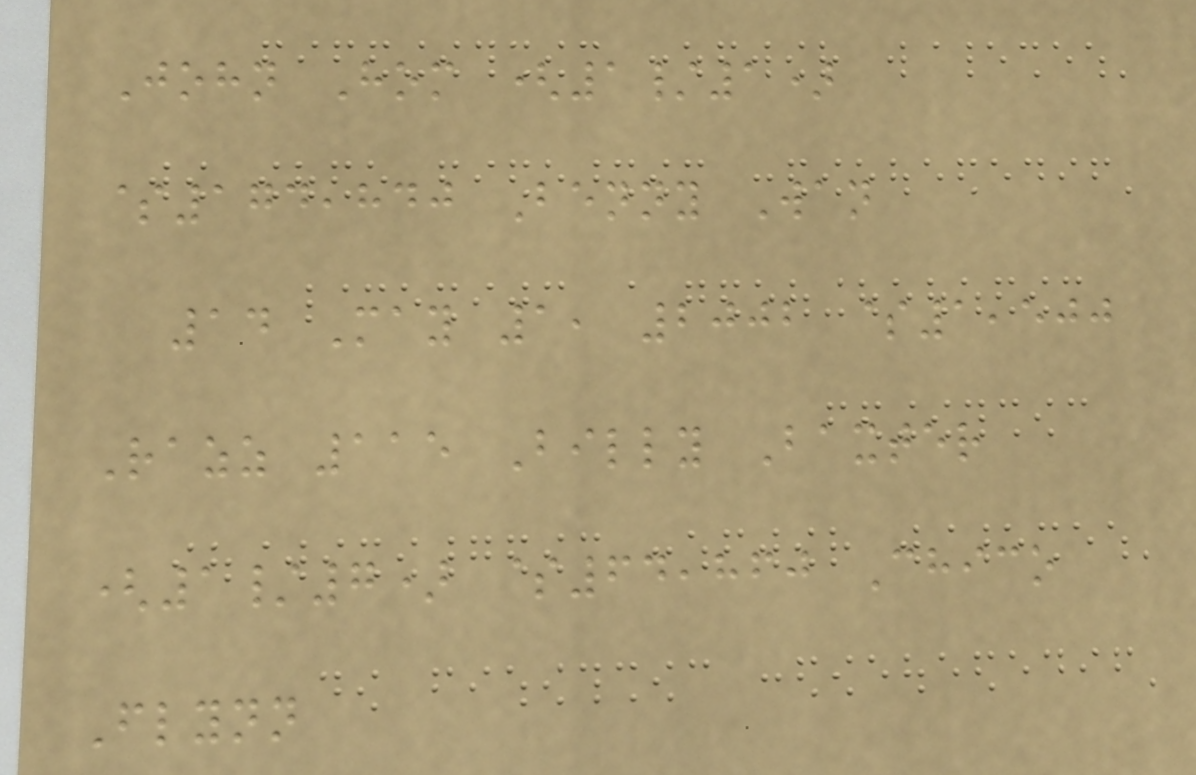John Hom (1/1)
$174,840 Benny Wan
14 May 1, 2002 $1,500
Razz 115 Billy Baxter
(1/7) $64,860 Chico
Flynn
